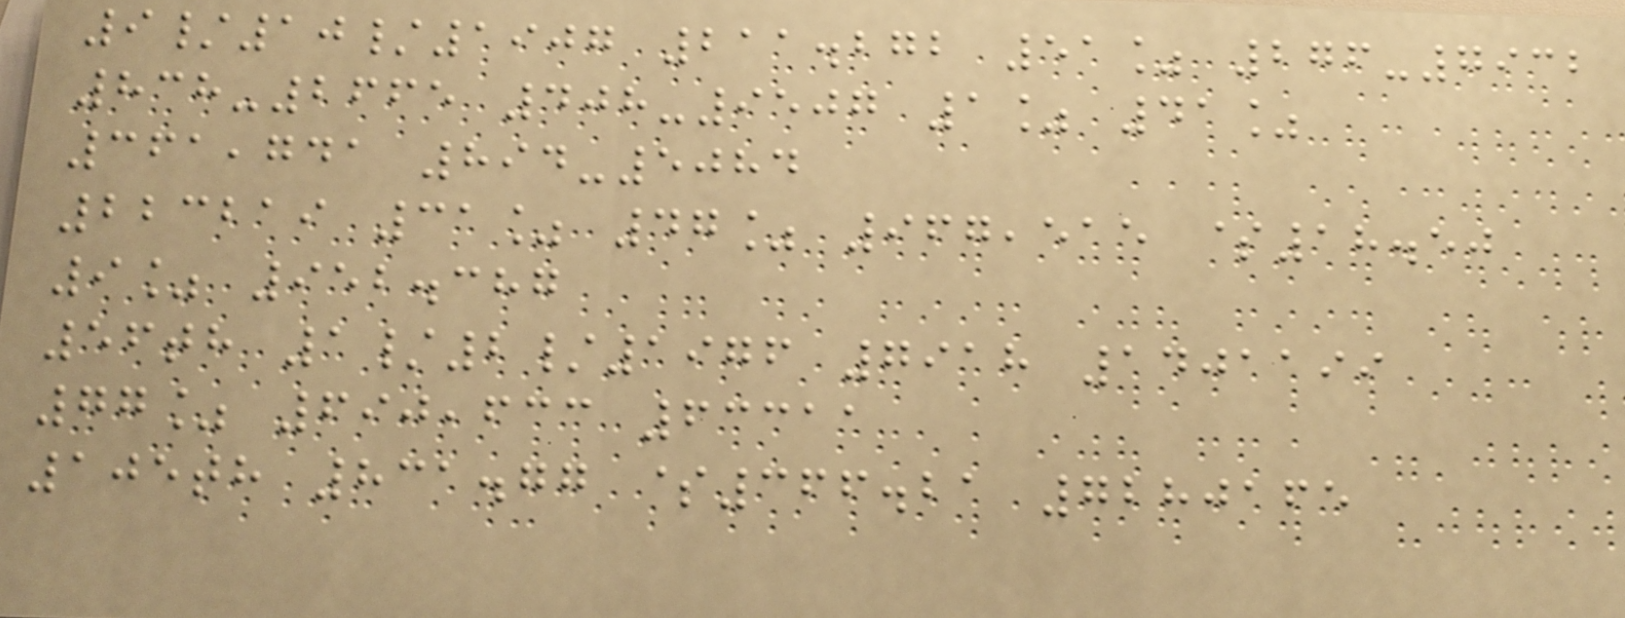9/10/1907 211.272 51% 276-7932
838-2665 408-9507 1% 41%
361,741 894-5084
223219 31% 47% 967,515 $18.50
9% 952.387
56th 1/2/1976 7918 1401199
77% 690,633 63311
105th 831.77 $366.21 7280165
